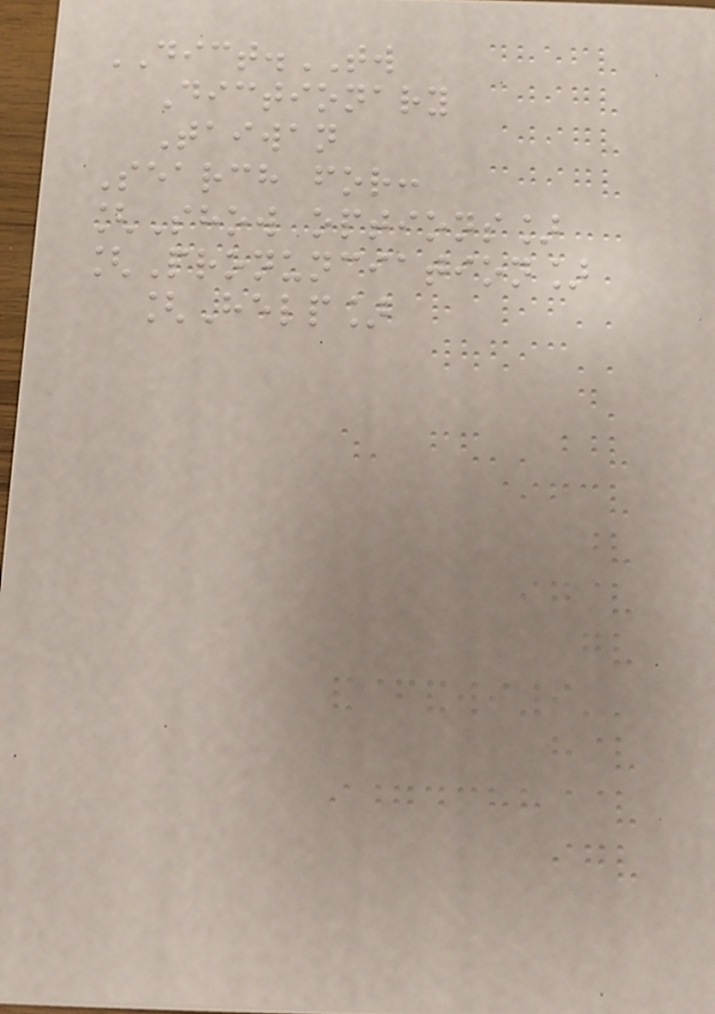DICT.TW
Dictionary
Taiwan
Search for:
[Show options]
[Pronunciation]
[Help]
